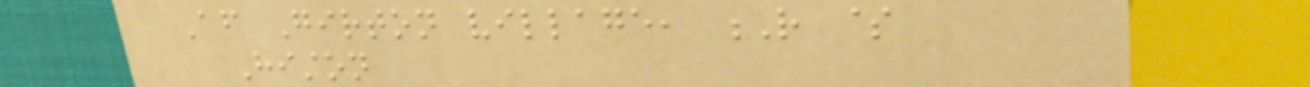After Girton village, R $
Histon
